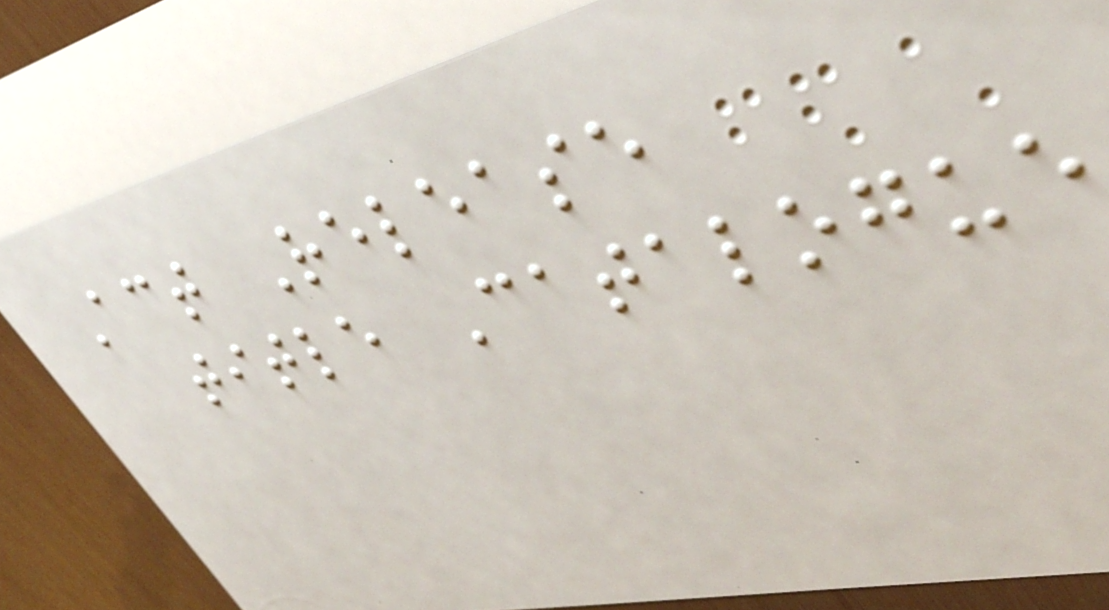Act Release
title Catalogue
